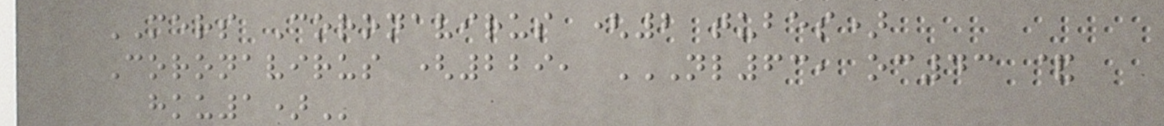MERS Coronavirus (2 tubes)
Coronavirus (229, NL63, OC43 &
HKU1)
